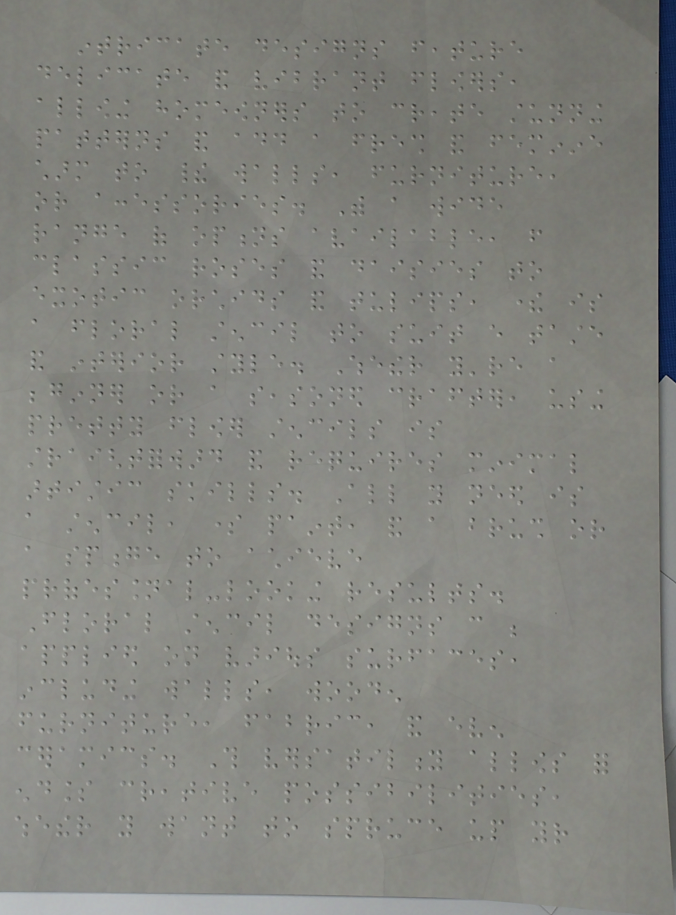intricate designs feature
delicate and vibrant flowers,
allowing homeowners to create stunning
patterns and add a fresh and feminine
charm to their walls, furniture,
or accessories. With a wide
range of options available, from
classic roses and daisies to
exotic orchids and tulips, there is
a floral stencil to suit every taste
and interior style. Whether you're a
beginner or a seasoned crafter, using
pretty flower stencils is
straightforward and requires minimal
artistic skills. All you need is
a stencil, some paint, and a brush or
a sponge to achieve
professional-looking results.
Floral stencil designs can be
applied on various surfaces,
including walls, wooden
furniture, fabric, and even
ceramics. This versatility allows for
endless creative possibilities,
whether you want to spruce up your
